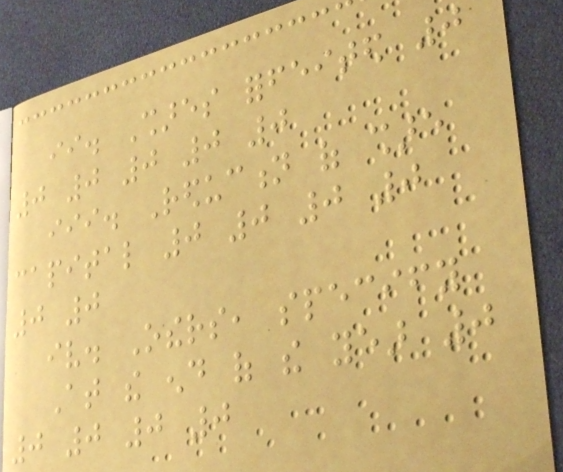ii. Shares forfeited 0
0 0 0 0 0
iii. Reduction of share
capital 0 0 0 0
0 0
iv. Others, specify
At the end of the year 0
0 0 0 0
